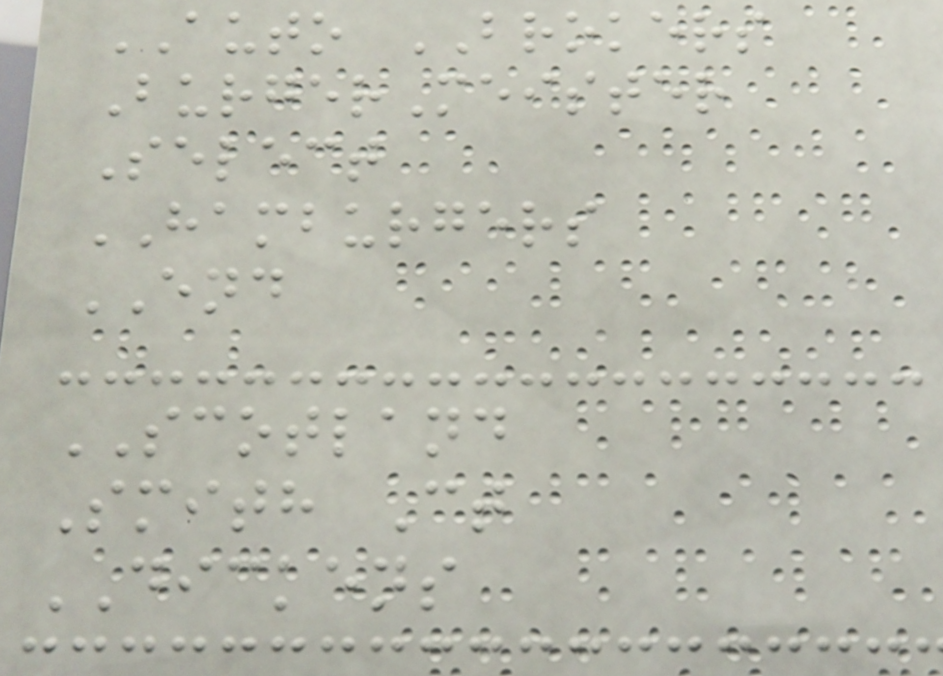AUTO BROKERS
BurgerMeister
Select
HAMBURGERS
END
SCOTLAND
Smith Ct
DICKENS
